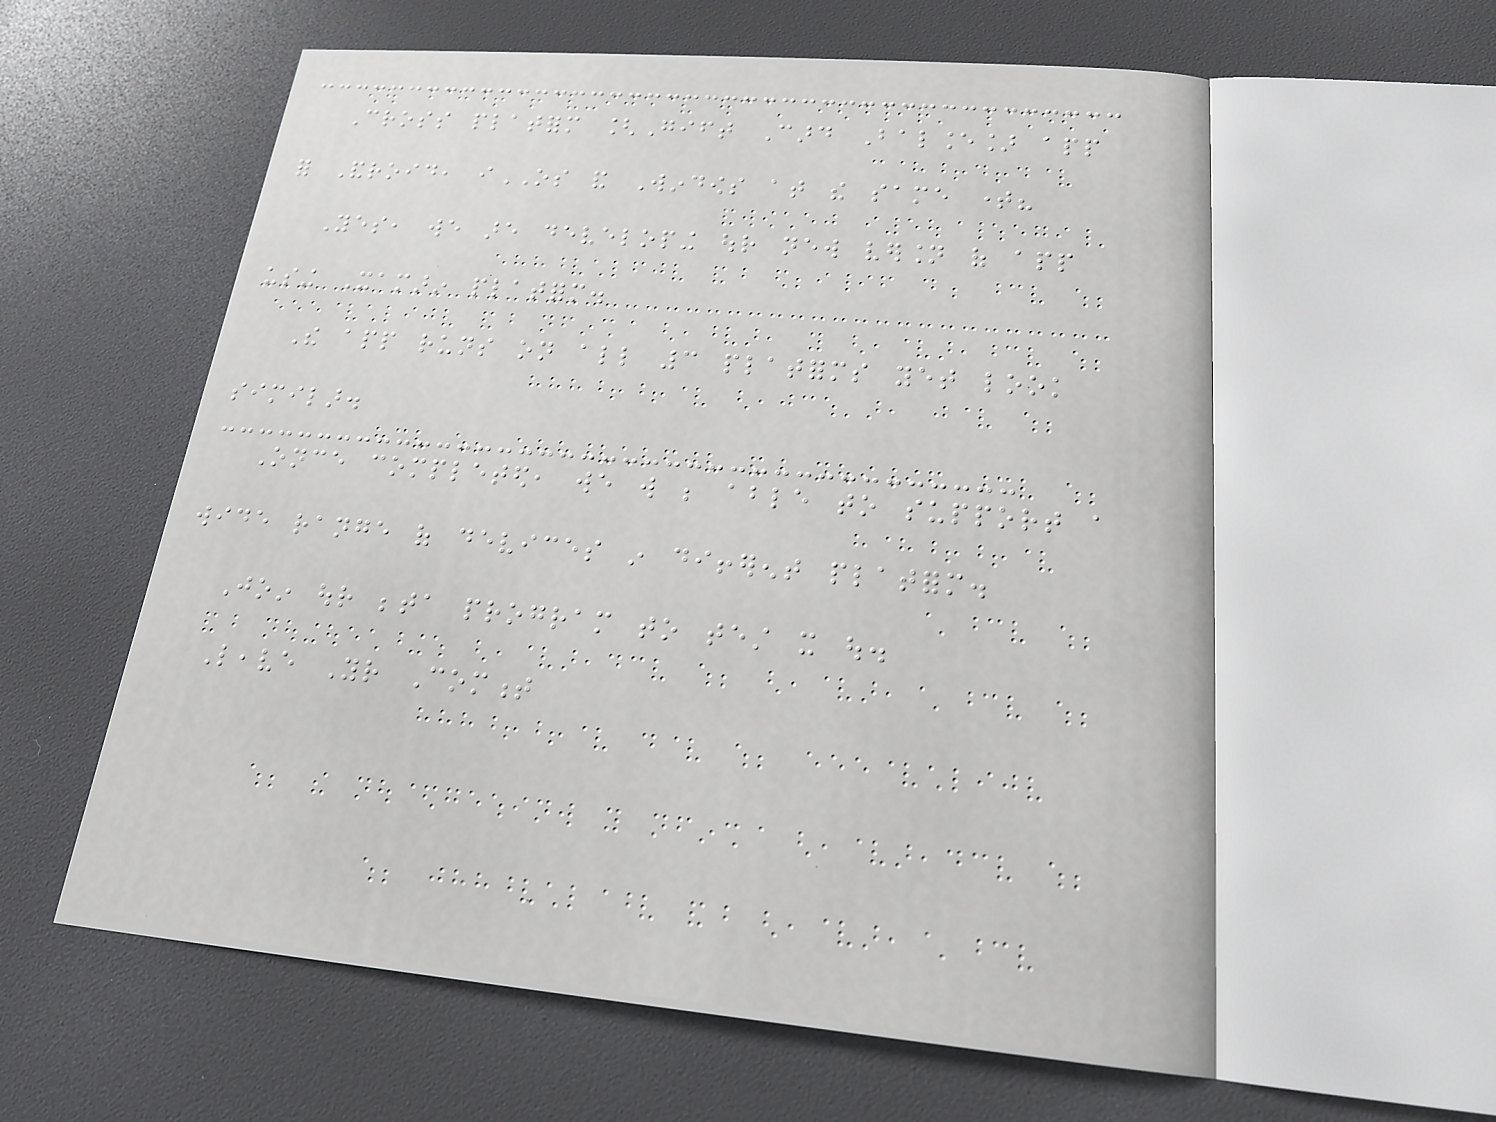Cross platform [Gift Card Balance] app
for Android, iOS and Windows at the same time?
Yes, we are developing our new version of app
using Xamarin platform.
The app runs on all 3 platforms yet look
similar.
Once completed, we will be able to support a
wide range of devices in different platform.
Join our beta program to test it out.
Leave Your Comment
